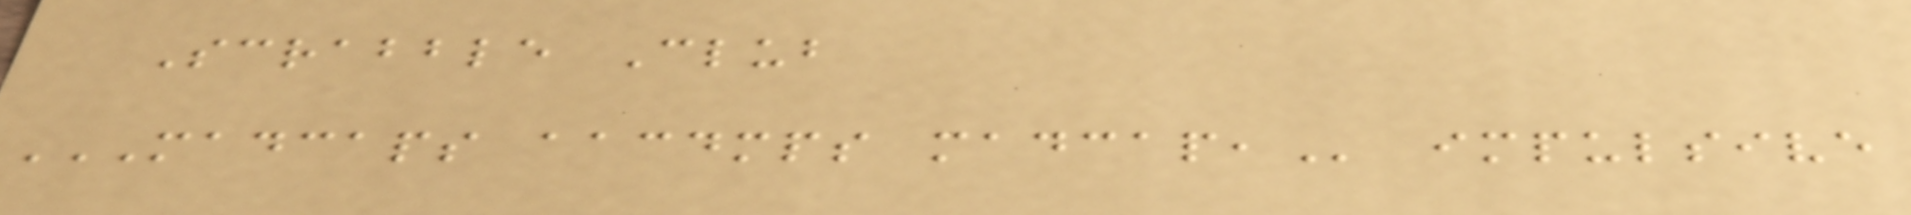Scrabble Club
MADCAPS AACDMPS MADCAP, impulsive
